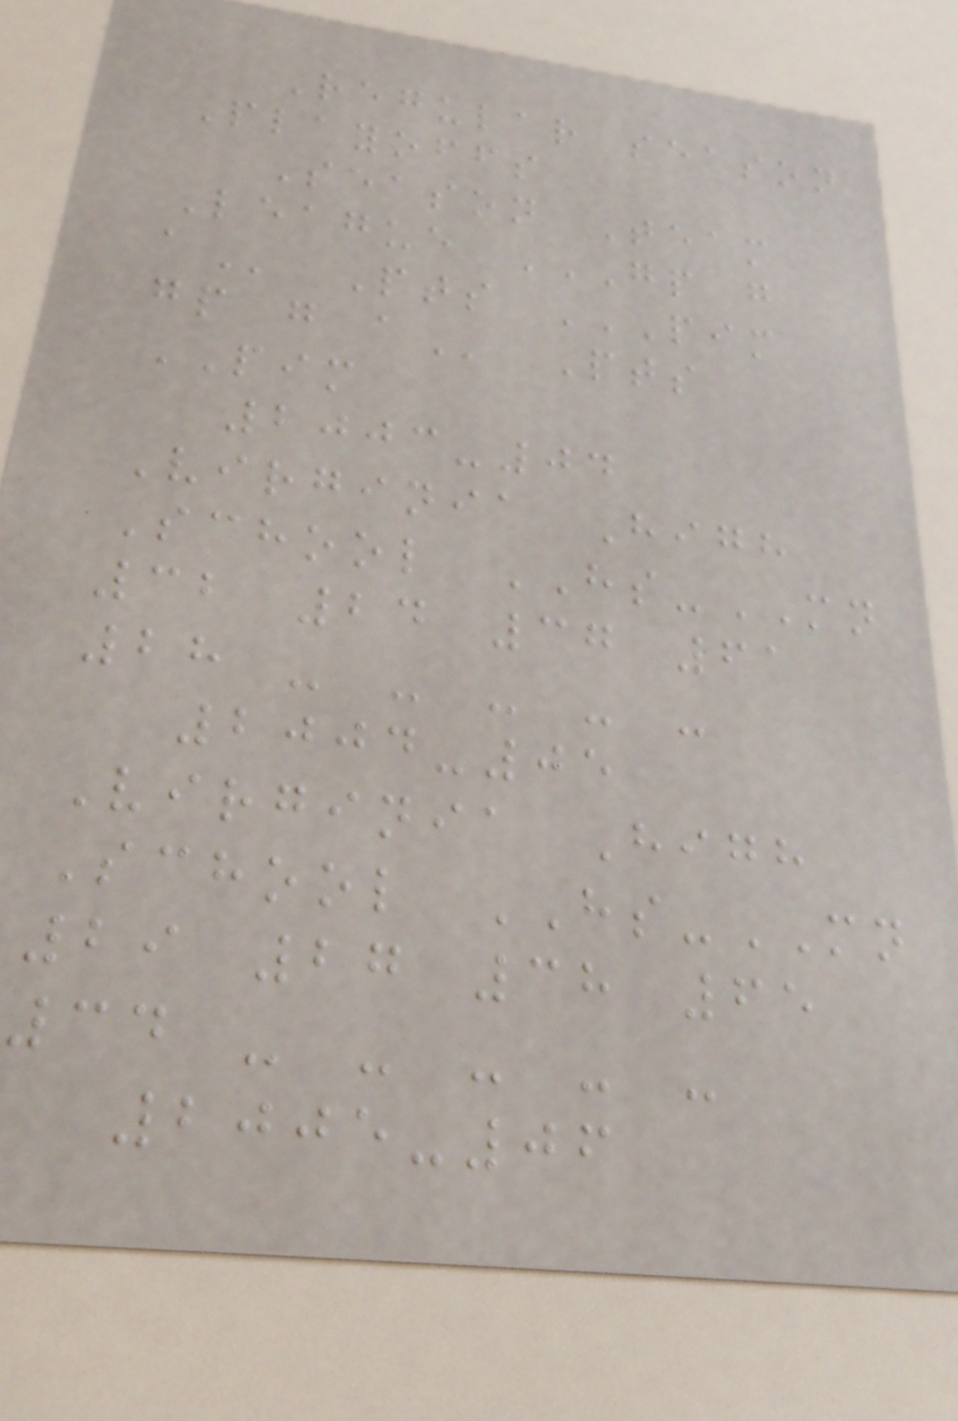Regular season
Playoffs
Season Team
League GP G
A Pts PIM
GP G A Pts
PIM
2003-04
Virginia High
School HS-MN
32 24 37 61
28 - - - - -
2004-05
Virginia High
School HS-MN
29 27 38 65
34 - - - - -
2005-06
